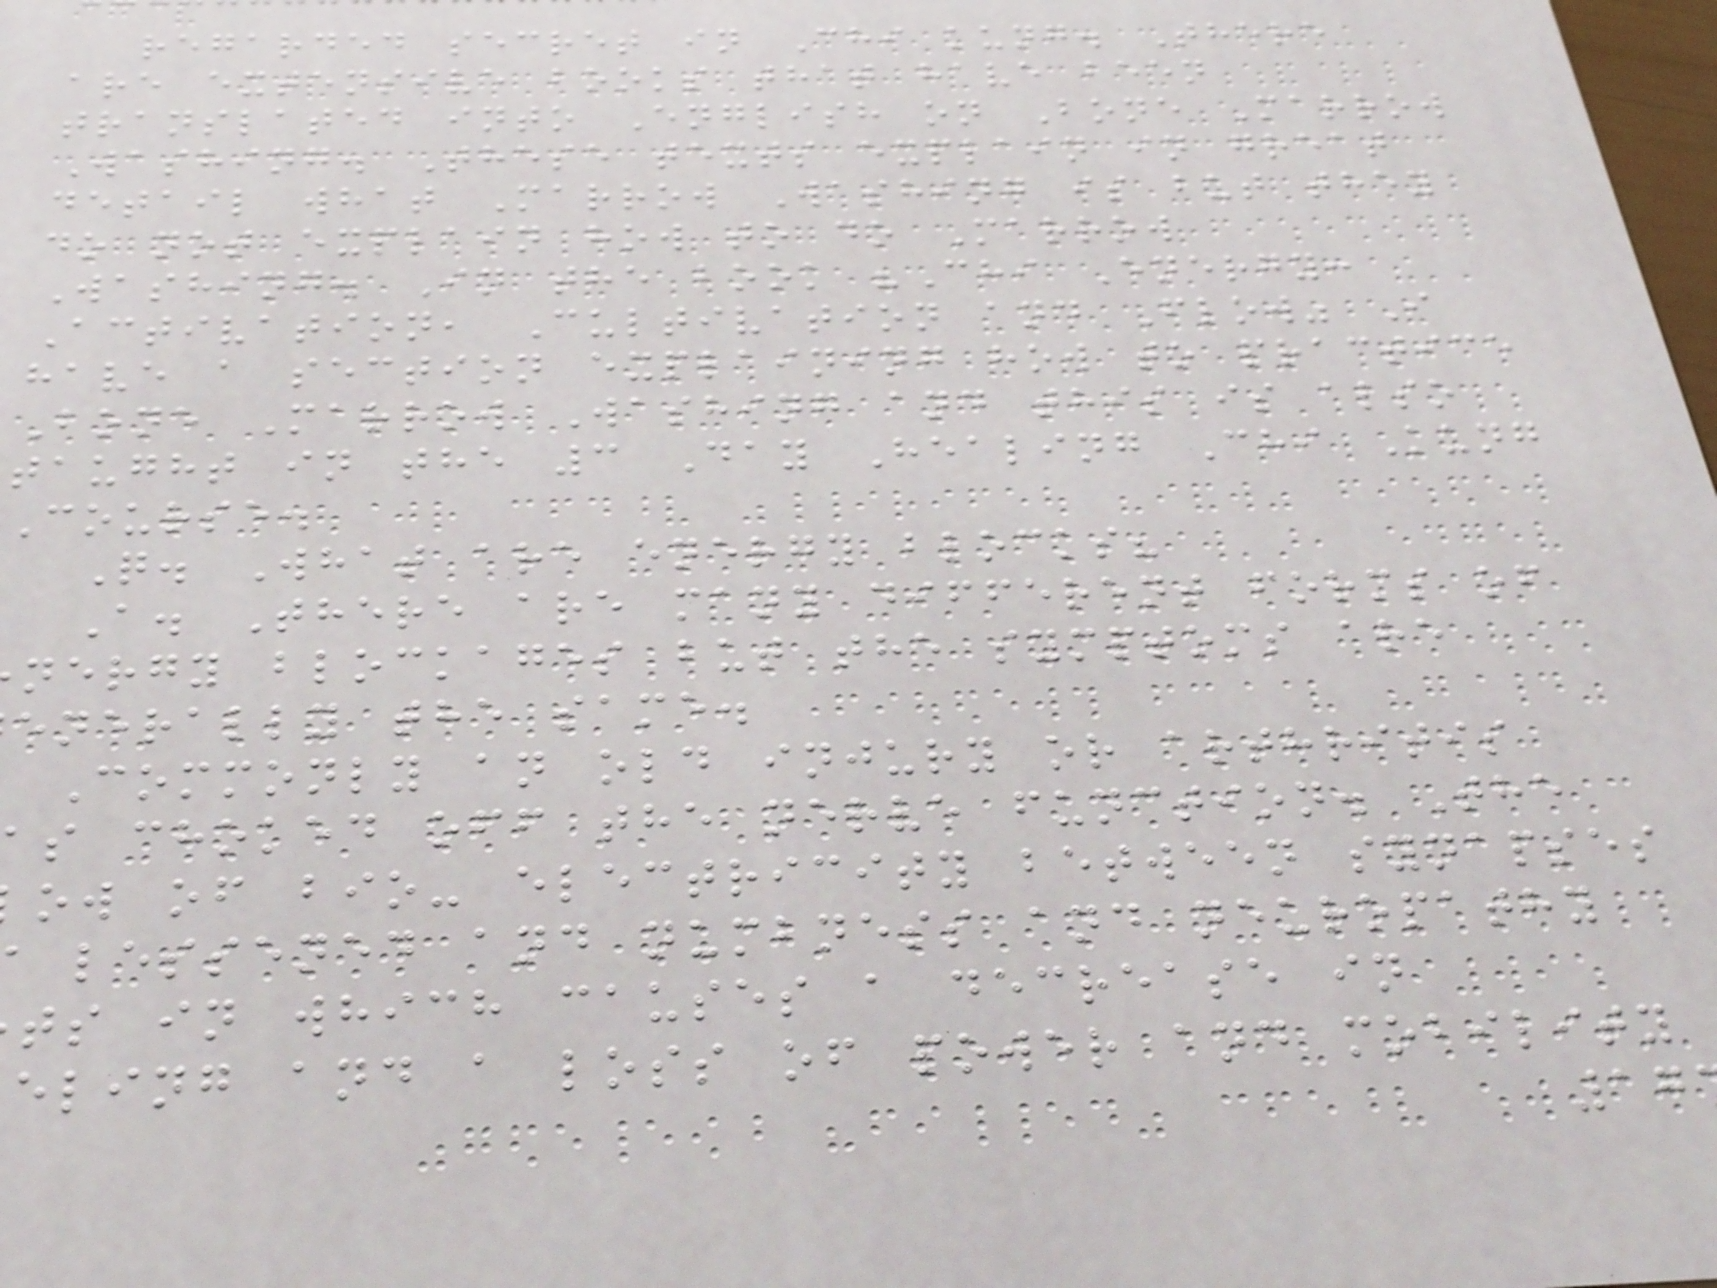regarded secret in Chi kung. There
are extensive books that have been
translated into English on Bone Marrow
Washing. These texts explain in great
detail what Marrow Washing is but they
do not explain how to do Marrow
Washing. In the book "Chi Energy:
Activation, Cultivation and Flow" I
have a section explaining how to practice
Bone Marrow Washing and this is also
taught in the 3 Day Healing Chi Kung
Course.
Q. What are energy blocks?
A. There are many different forms of
nergy blockages but the symptoms are
enerally the same.
Commonly an old injury or arthritis
s choked off the nerve function. The
ow of bio- electricity between synapses
lessened and numbness and neuropathy
ts in which causes a decrease in
eling and a loss of power and mobility
